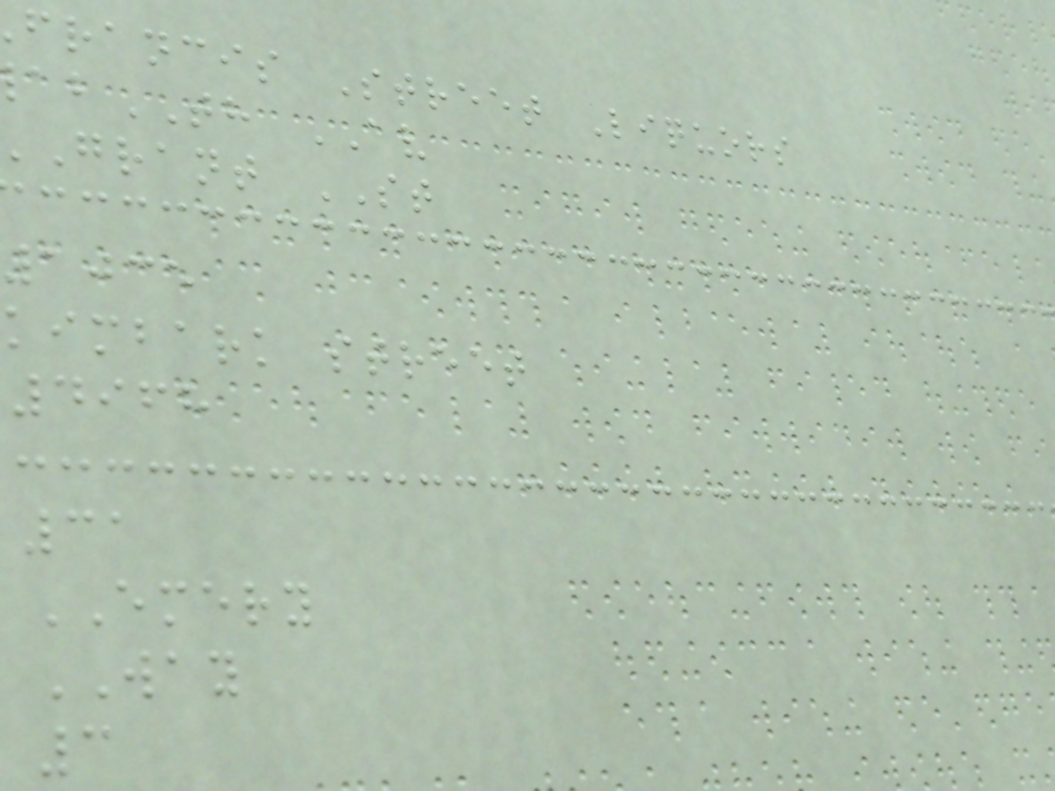francis Street Liquors
TH AV
grant ST
ajce
kimbark street
4968
31
EMERY
WAY
3
